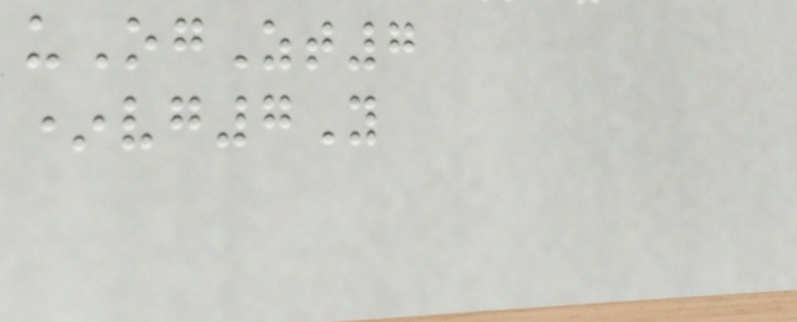uOgZt7
*vg7Y
